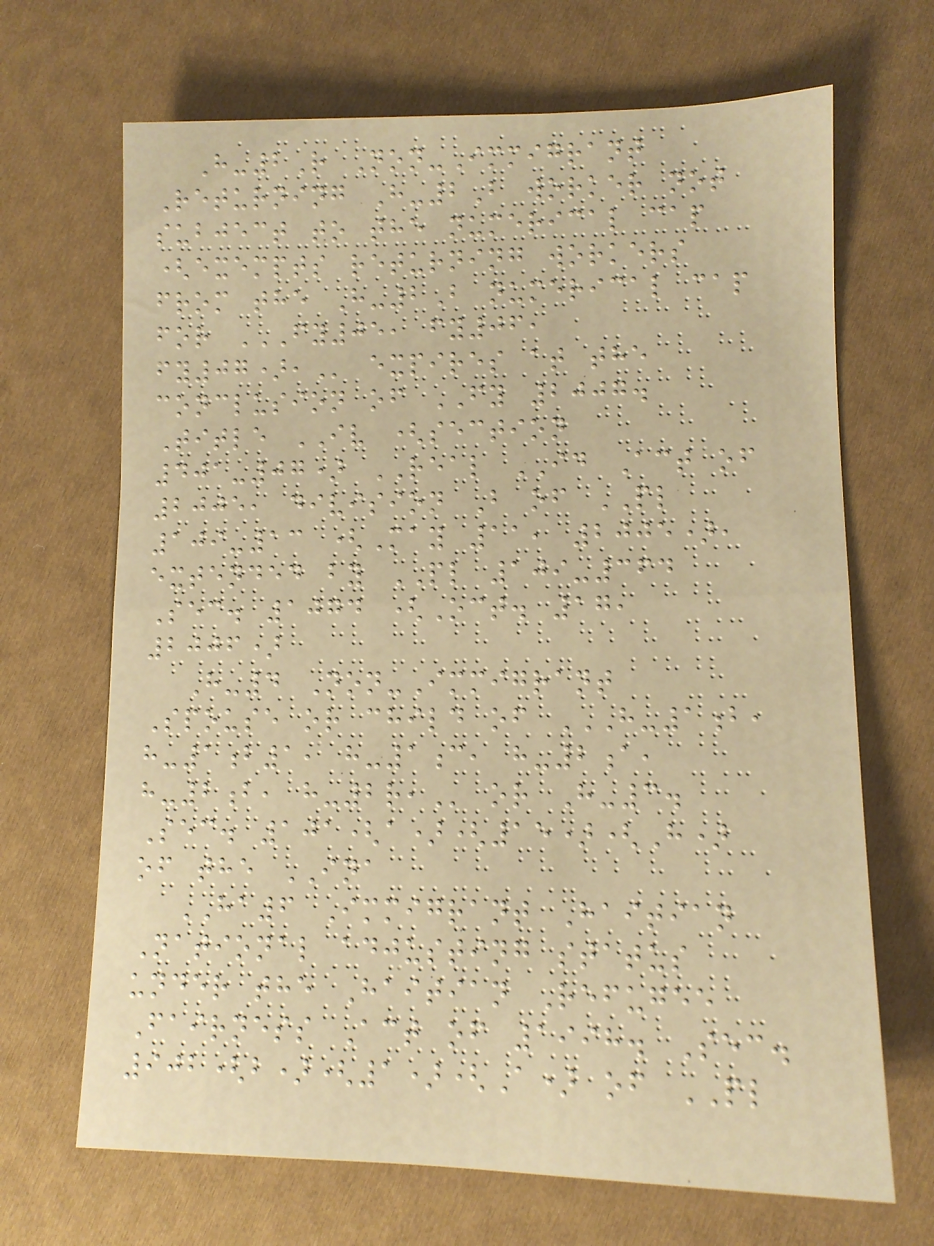H-2R Non-Immigrant
Returning H-2B worker not
subject to the numerical cap
(exempts returning workers
from the H-2B numerical cap
for FY05, FY06,
FY07), expires at the
conclusion of FY 2007.
Title IV (section
401-07) REAL ID Act of
2005, division B of PL
109-13 (May 11, 2005),
extended by PL 109-364
Sec. 1074 (Oct. 17,
2006)
H-4 Non-Immigrant
Spouse or child of H-1B,
H-1B1, H-1C, H-2A,
H-2B, H-2R, or H-3.
Sec. 101(a)(15)(H)
of the INA
HA6 Immigrant Haitian
National adjusting status
under the Haitian Refugee
Fairness Act of 1998. Sec.
902(b)(1)(A) of PL
